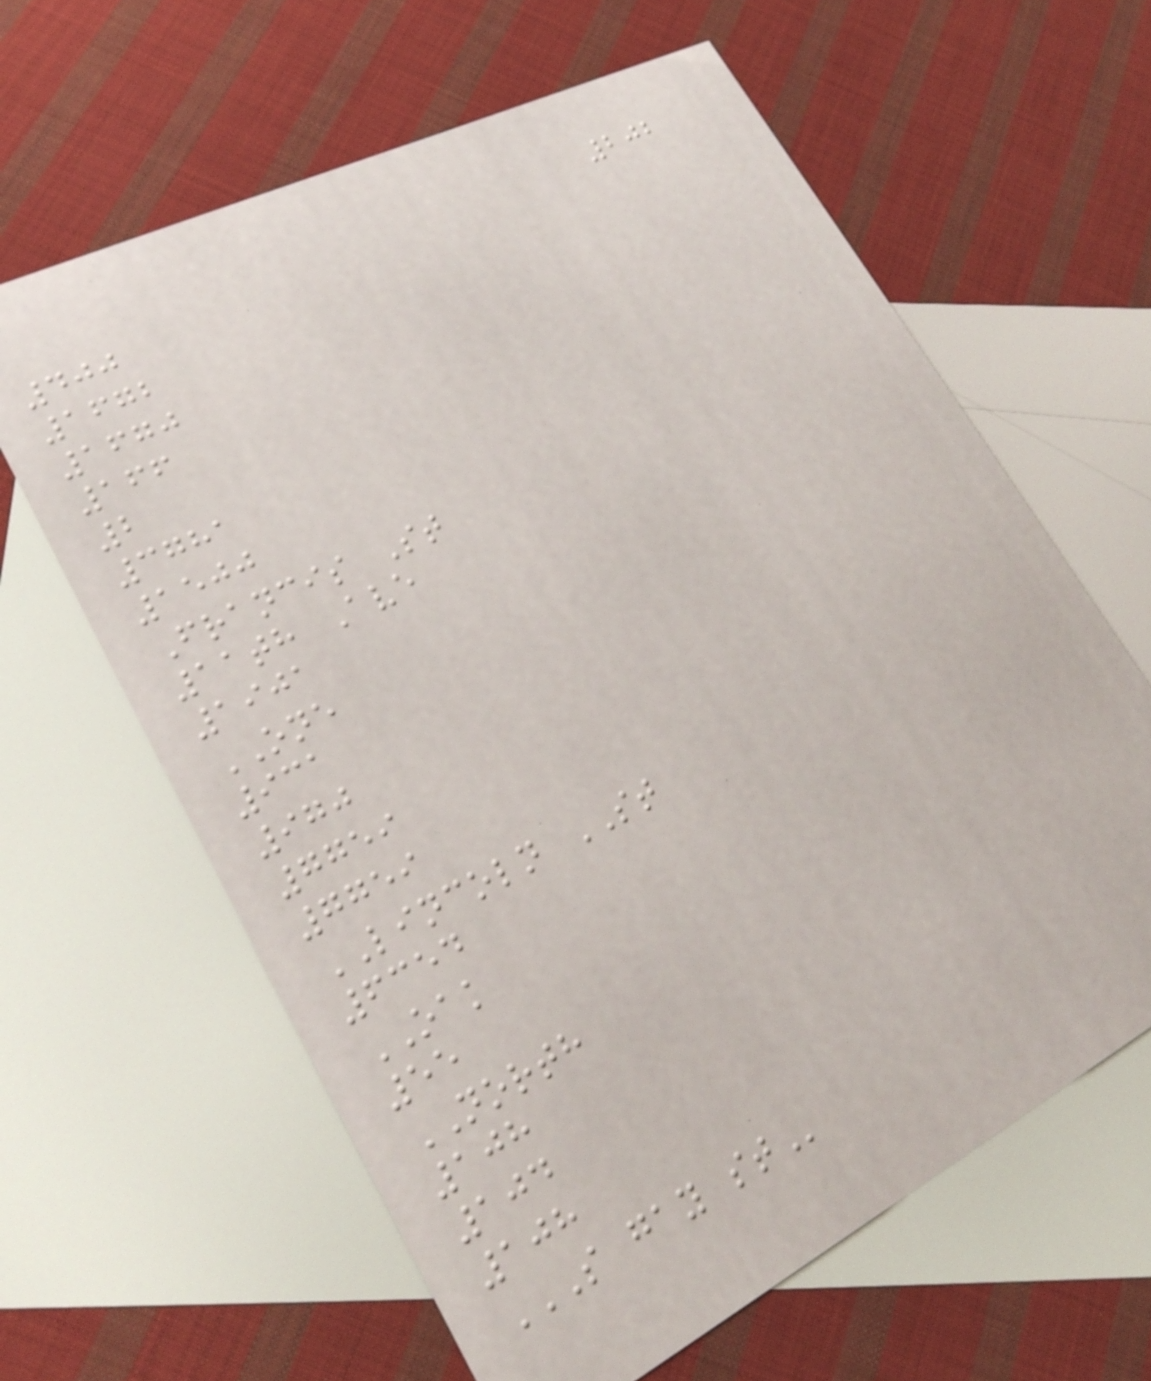202
400
1672
1670
166
2
3781
1500
Francis St
11th Ave
1901
ONE
931
970
7759
7759
LINCOLN ST
6354
OAK
55
NORTH
108
104
108
S GAY ST
